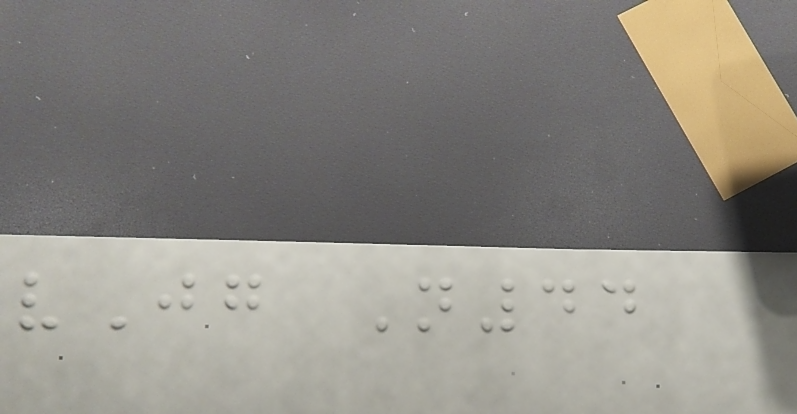vJg N44
